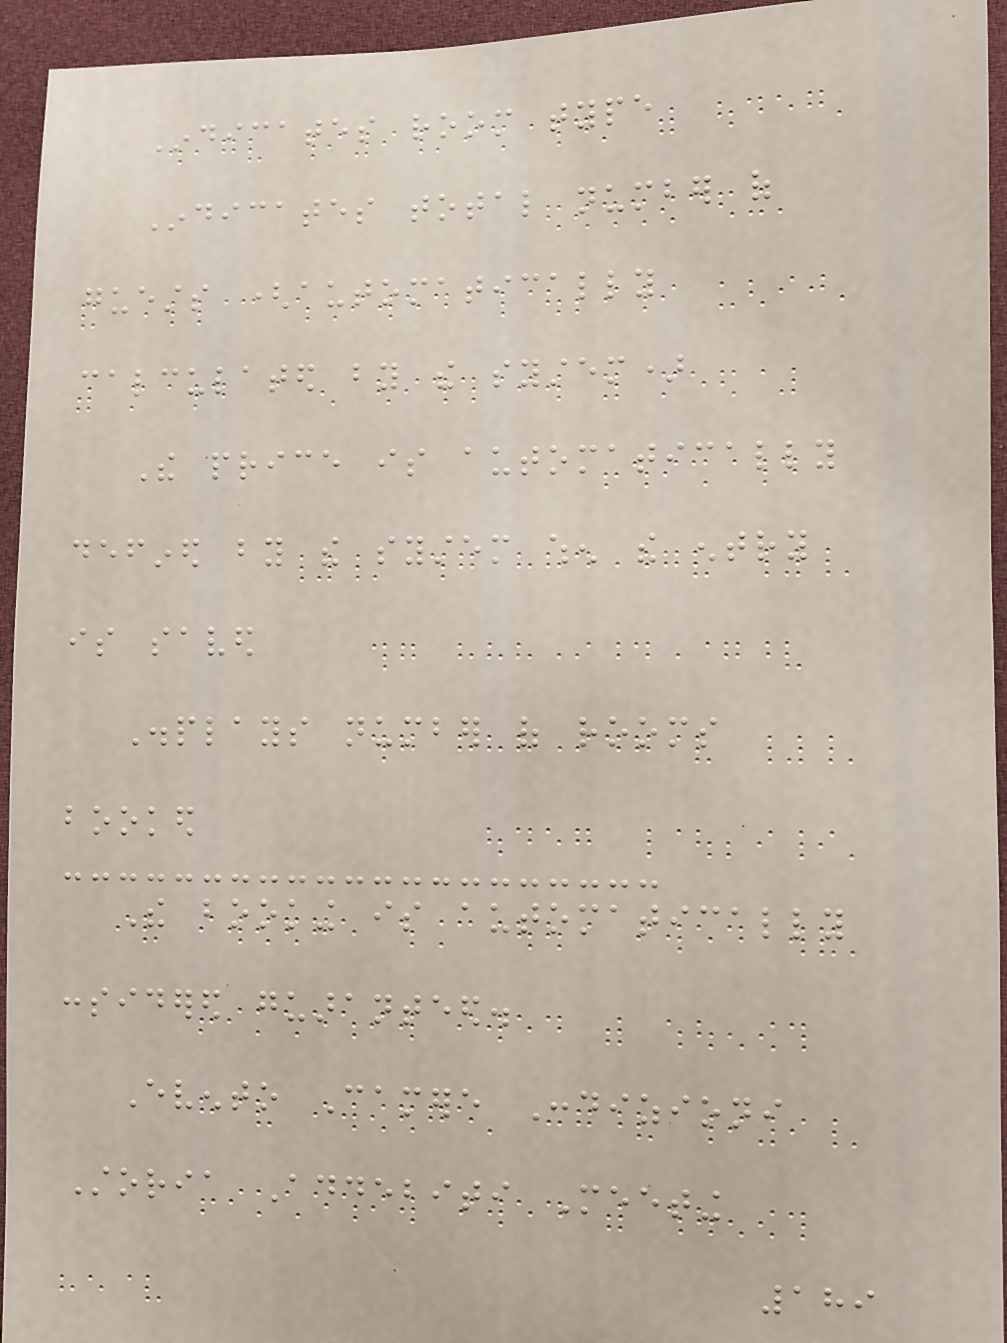Indicates room type
Indicates total number of
guests (automatically
calculated by the system)
The price is automatically
defined by the system when the entry
is saved
Displays number of rooms
booked
The booking is automatically
considered guaranteed.
Evento Camere Condizioni
Storia Addebiti Meeting
189
